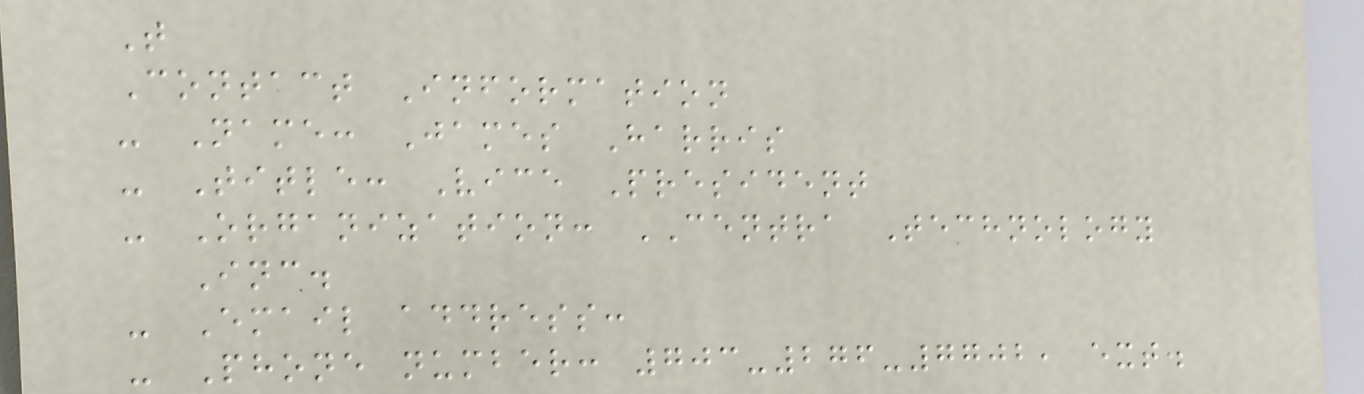T
Contact Information
- Name: James Harris
- Title: Vice President
- Organization: CENTRA Technology
Inc.
- Email address:
- Phone number: 703-276-7702, ext.
